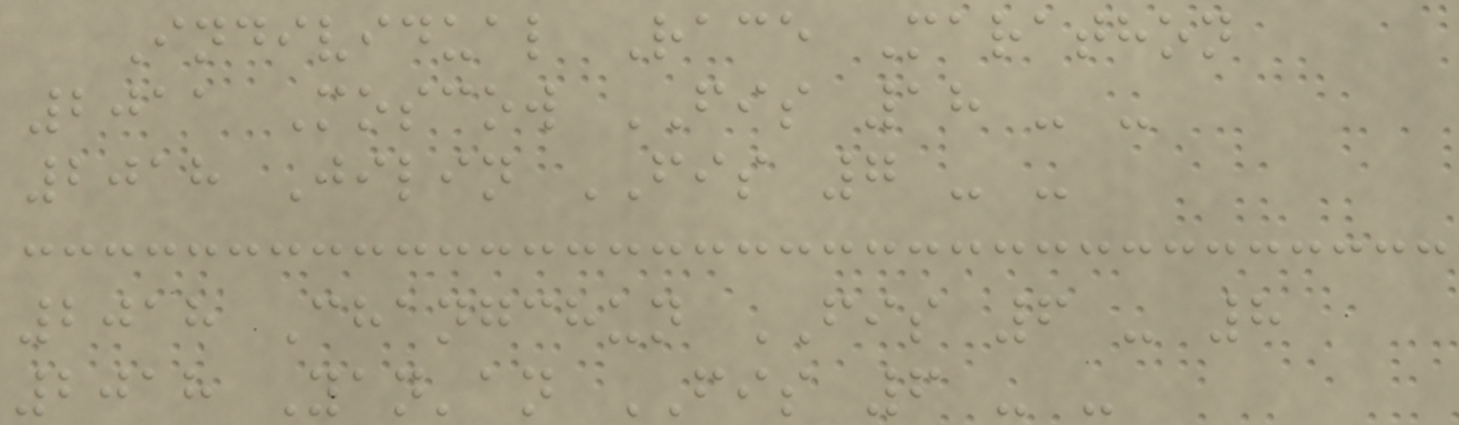Individual Race Marathon
2011 Moscow FIS 18 - -
2018 Jilin FIS 7 - -
2018 Changchun FIS 6 - 8
2018 Yan'an FIS 6 - -
